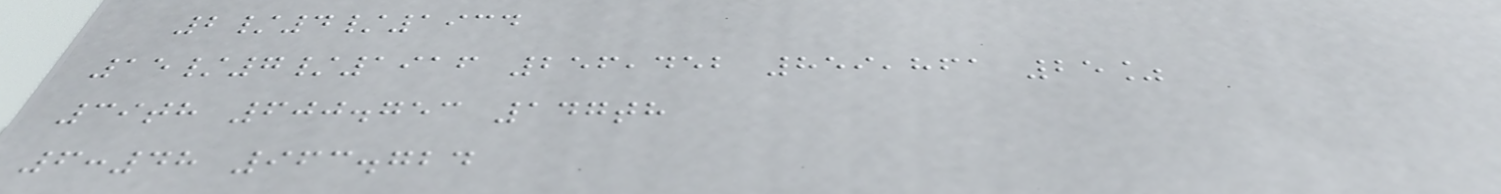2/4/1934
15/7/1916 256,452 859,861 25%
39th 600.753 147th
6:48 963.724
